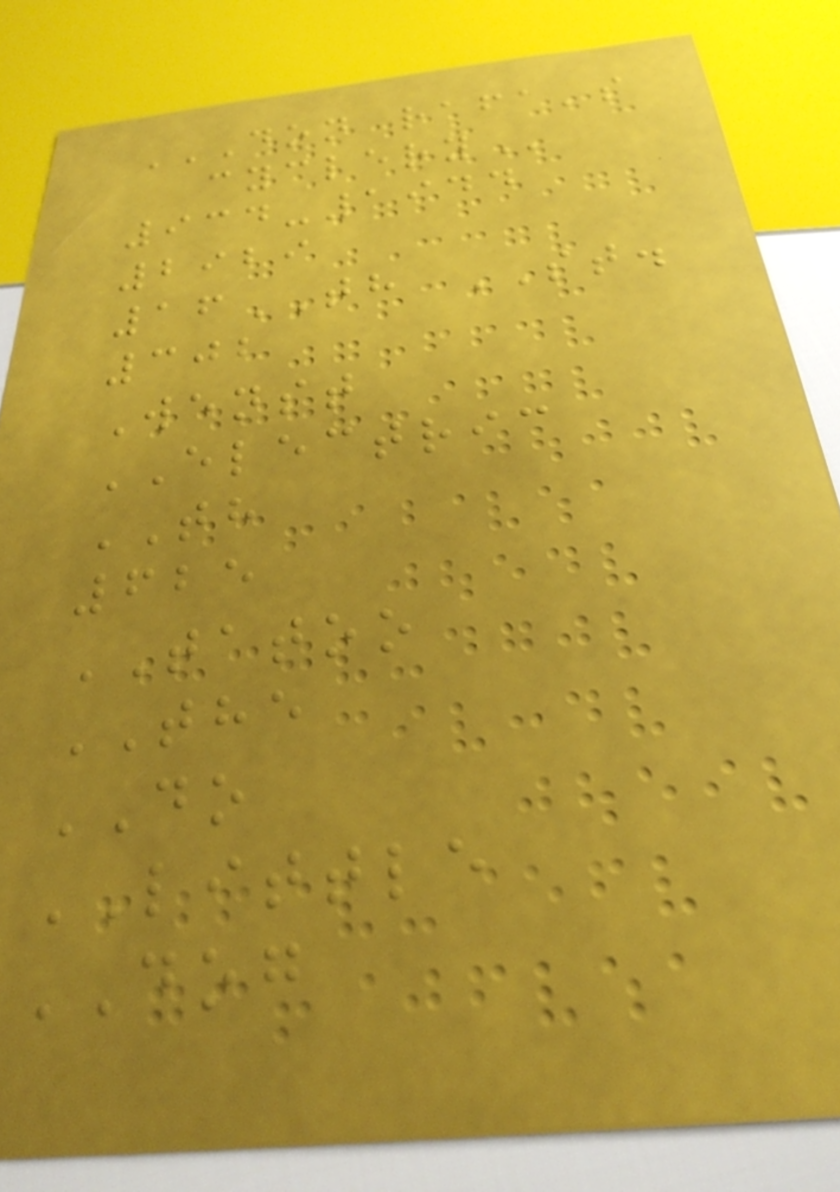DON RAFA'S
CYCLERY
934-1944
2929
16TH ST.
302
Wenst
ELECTRIC
TH
625
TATOO
THE
DO
LITTLE
DOG
